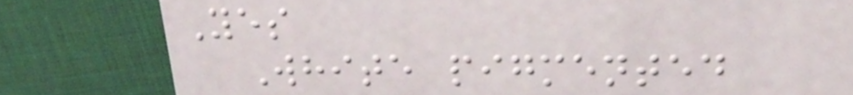Yes
White pigmented
